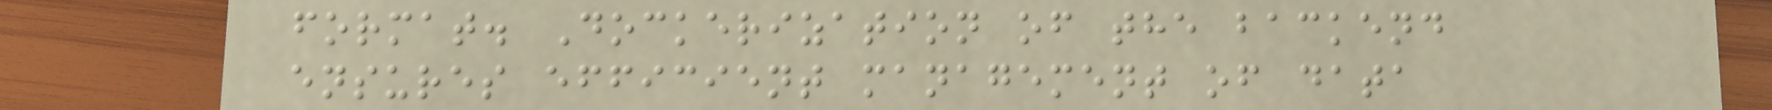format. Dockerization of the backend
ensures efficient management of data
